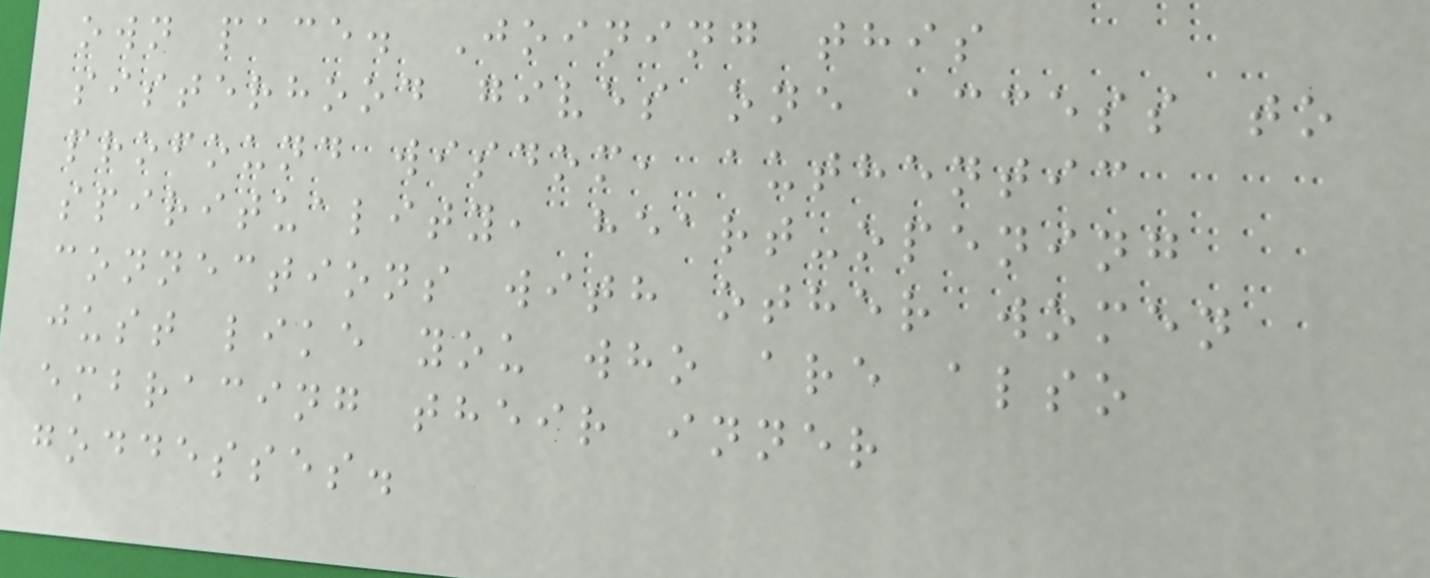own pace. Joining this
sisterhood gives one access to
profound wisdom, authentic
spirituality, heart-opening
connections with other women
just like you who are also
embracing their inner
goddesses.
